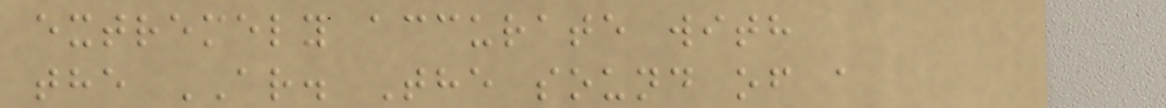extremely accurate with
the AR. The sound of a
